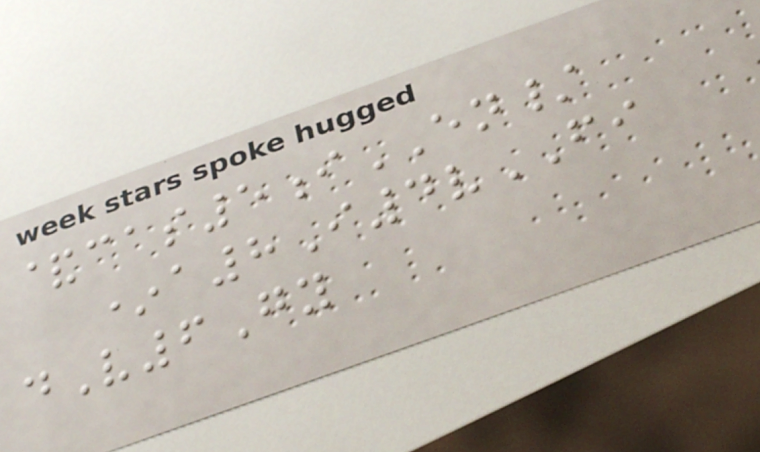&cas5iEN/
*a8I4vFI
dV6Gy
